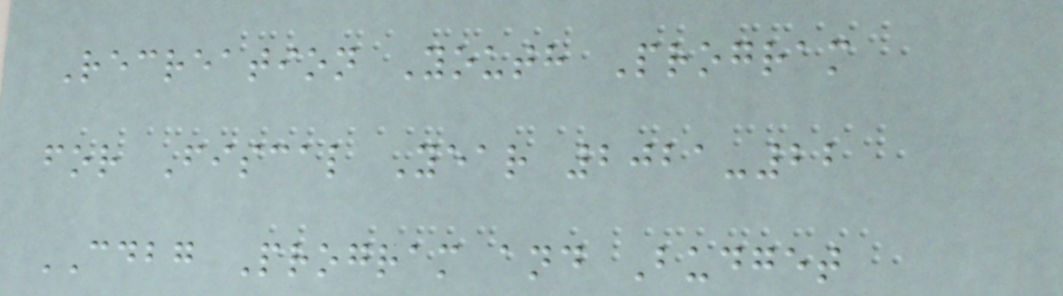Recreation Youth Program
for Fiscal Year 2021-22
CDBG Program and Budget
